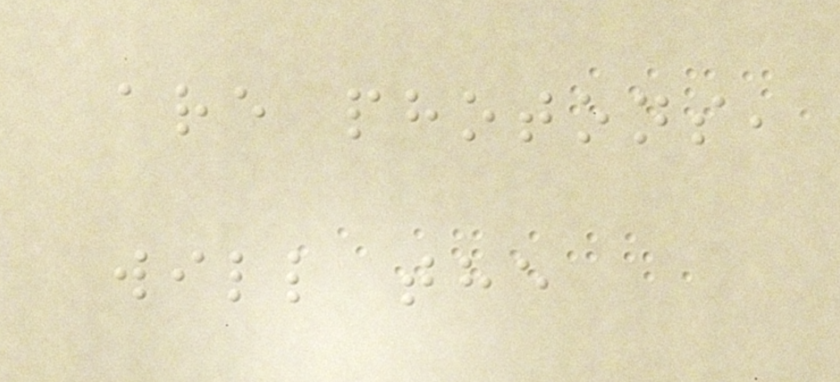are photons,
will the
